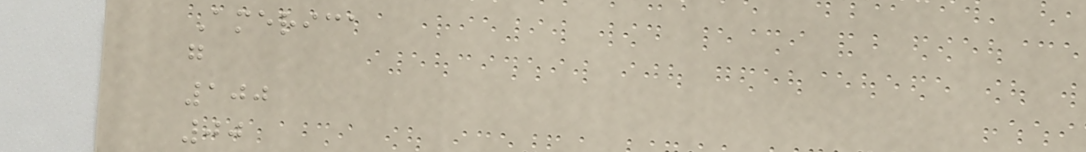America
g
100
00
